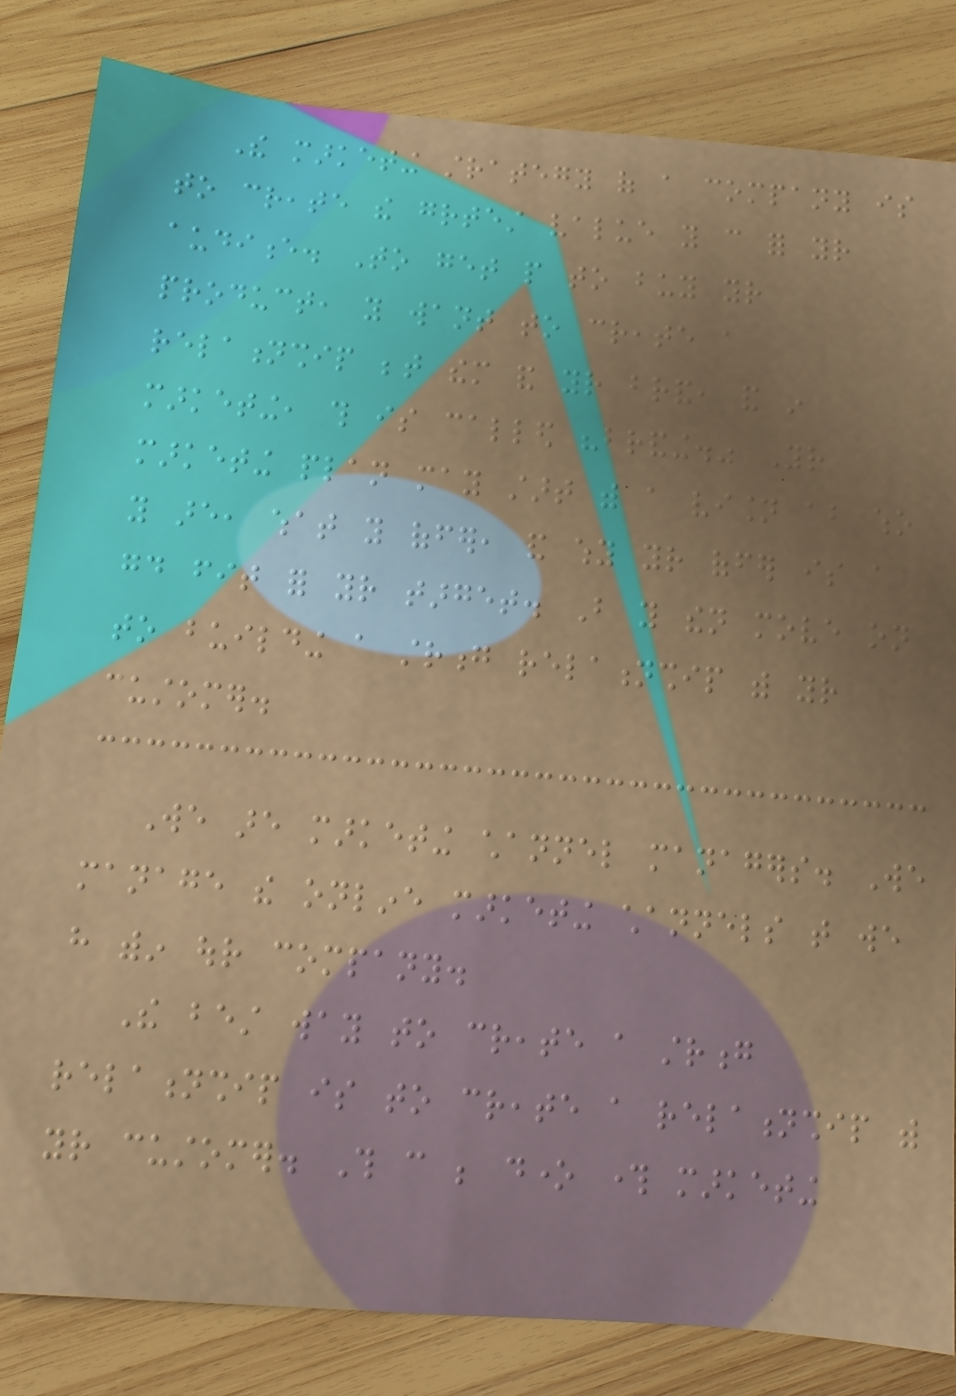The marketing strategy of a company is
to create the greatest value you can for your
audience. To get people to buy your
product, you want to create a
relationship between them and your brand, and in
marketing, this is called "branding." Your
marketing plan may start with a vision about who
you are, what you offer, and why your offer is a
good fit for your target. But you then move on
to building a strong relationship with your
customer.
We are marketing channel managers. We
manage the online marketing channels that we
have within our company.
The best way to create a strong
relationship is to create a relationship with
your customer. This can be done through marketing
